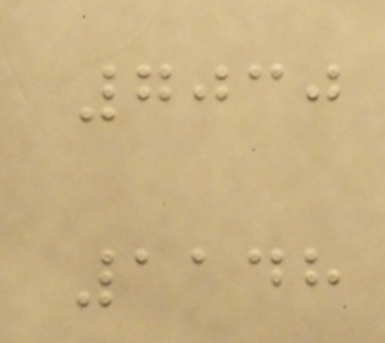7030
1148
